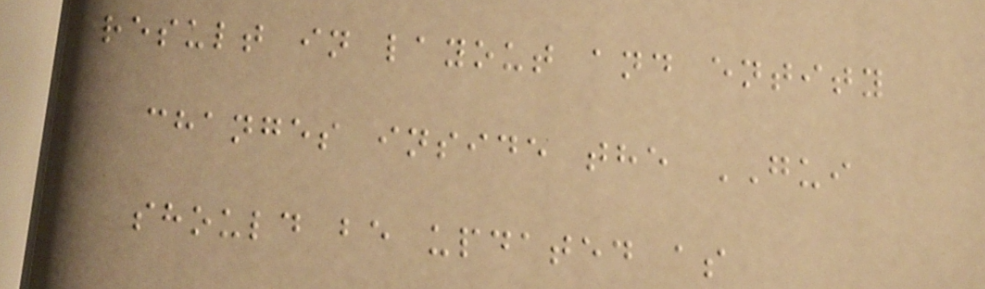result in layout and entity
changes inside the GUI
should be updated as
